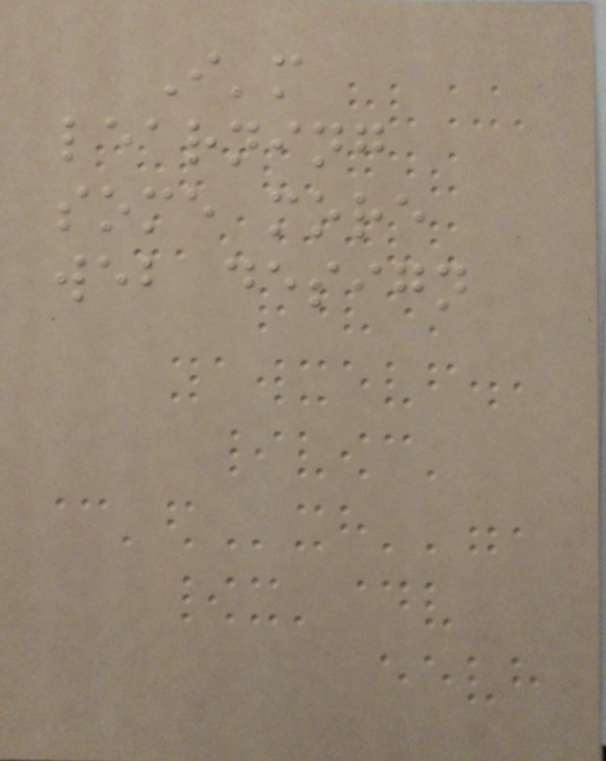I'm
learning
some more
web design
